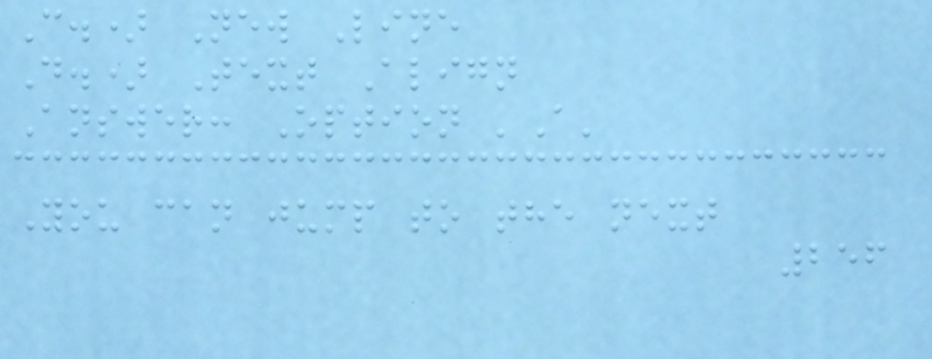C.) New Line
D.) Text Align
Answer: Option 'A'
You can jump to the next
256
